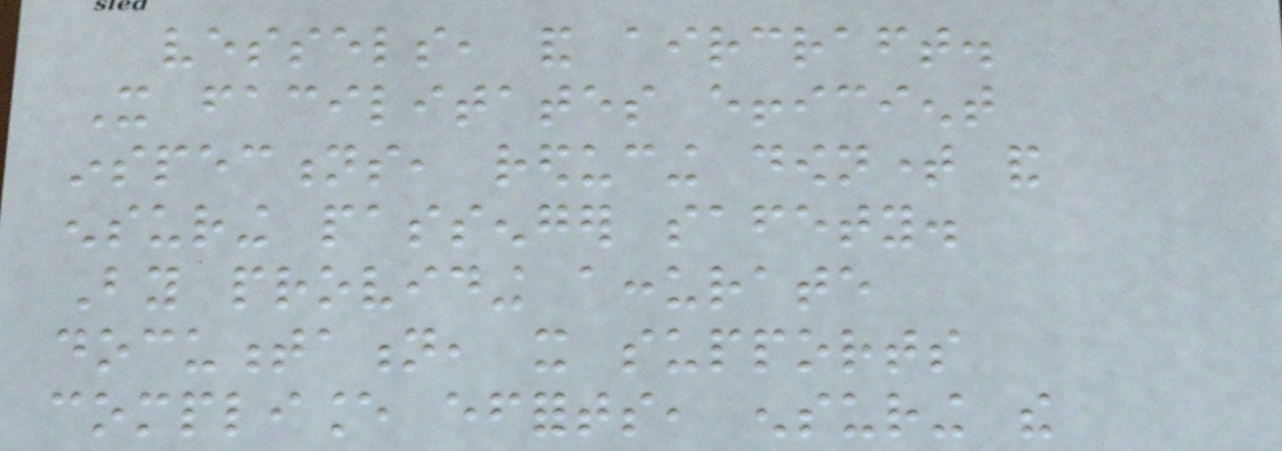vessels, and aircraft.
It facilitates efficient
inspections, reducing downtime and
ensuring passenger safety.
By providing accurate
documentation, it supports
compliance efforts, ensuring the
